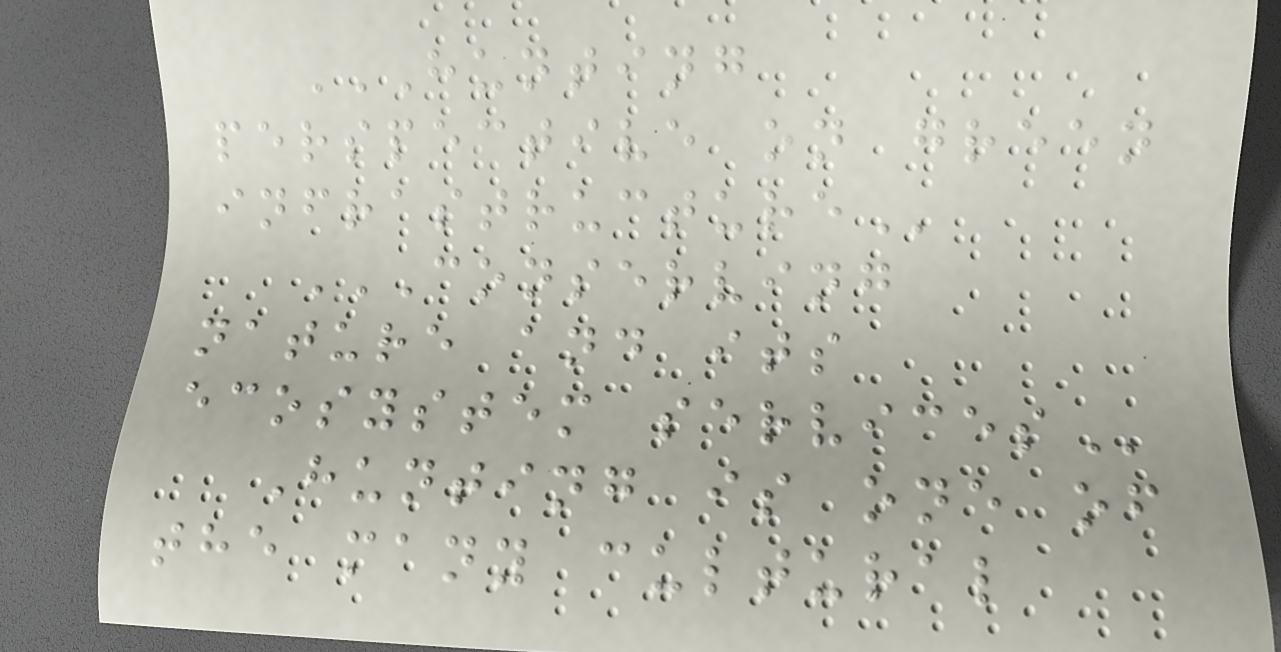HUNTING
PERSPECTIVE ON GREEN
INFRASTRUCTURE
CONSERVING
NATURE AND ITS
ECOSYSTEM SERVICES
Hunting is one of
the many cultural
